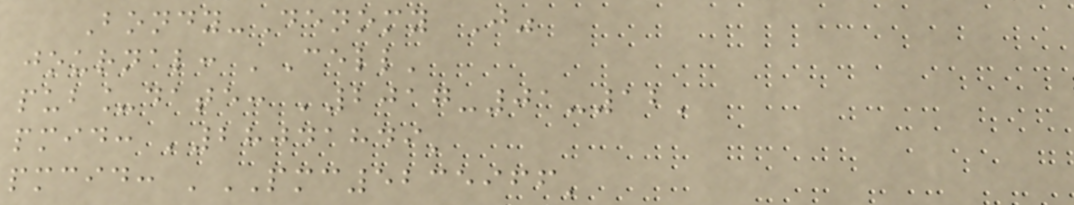Bondy-Denomy J"
journal: 'Cell'
pub_date: '2017-01-12'
pmid: '28041849'
pmcid: 'PMC5235966'
